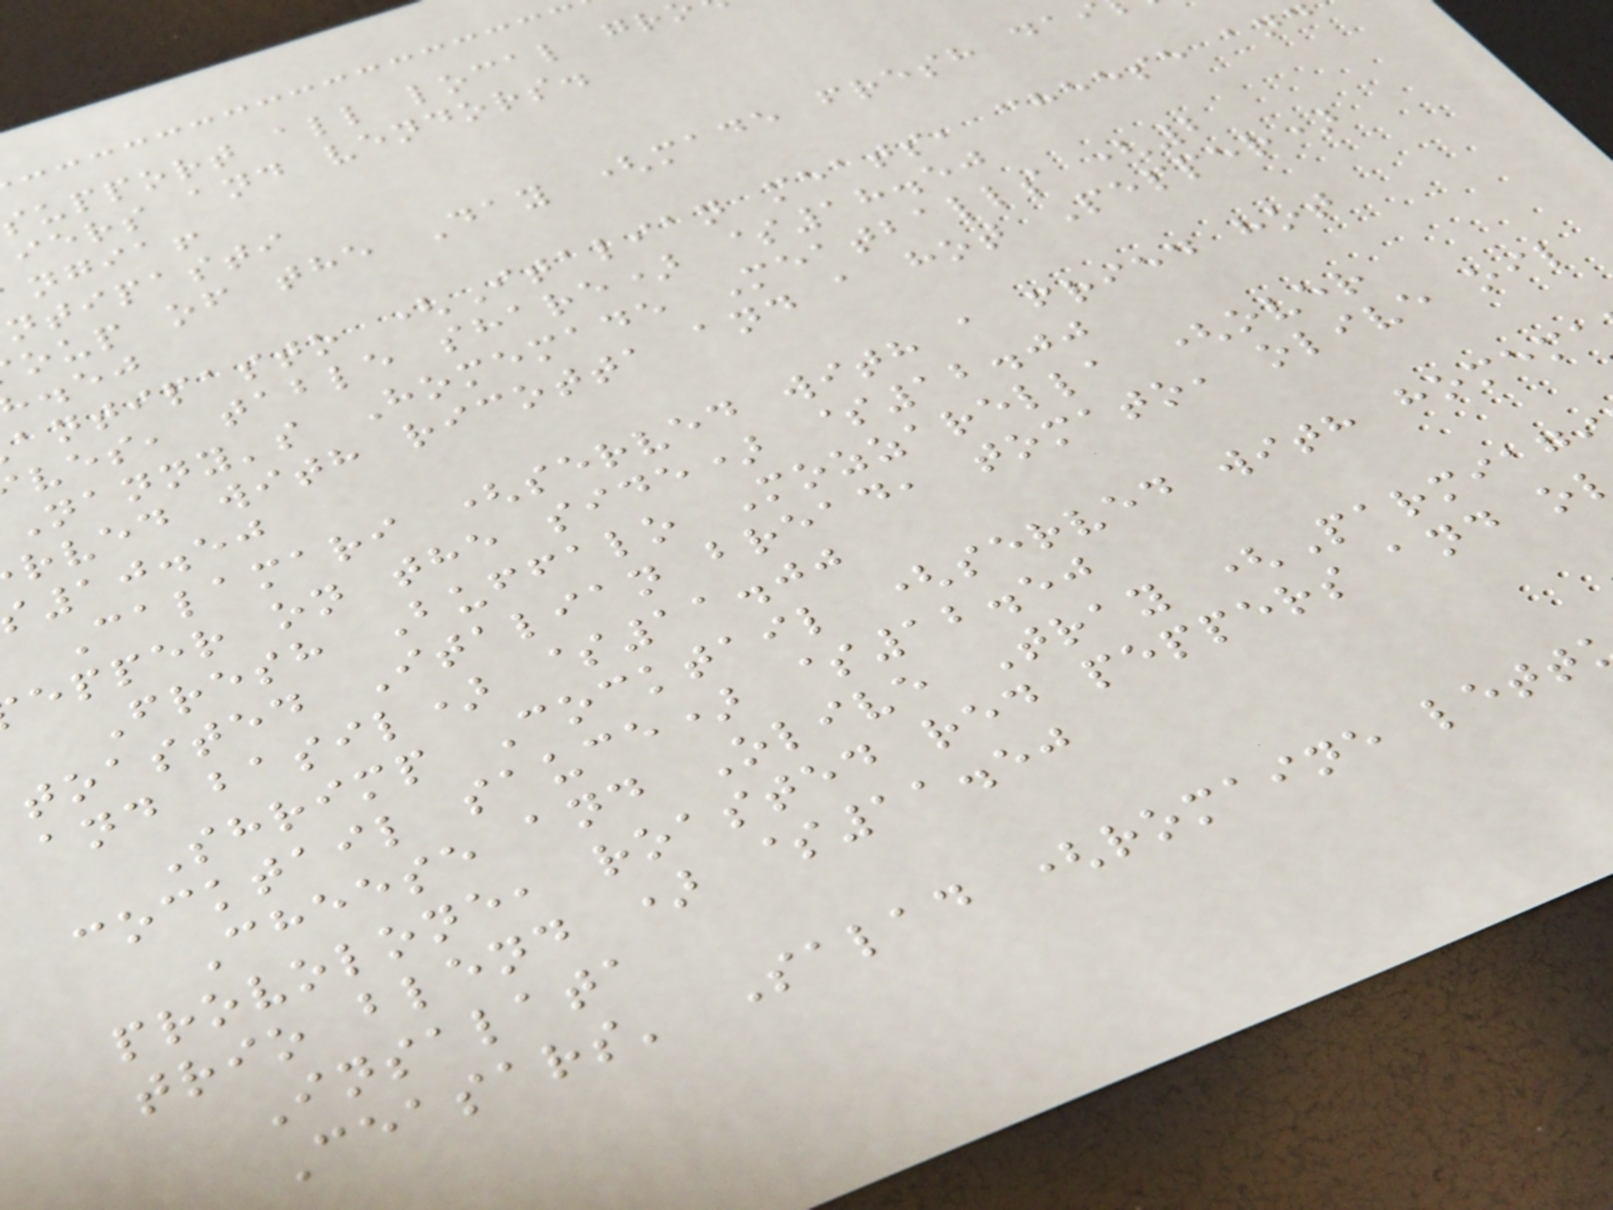upport all local gr
iers and vendors.
ngia!
ntipasti
oup of the Day (made fresh da
antipasto (Italian meats, cheese and
ves, table share) $18.50
Nanny's Homemade Meatballs (2
rved with ricotta and a hot Pepper)
10.50
Calamari (served with a fried hot
epper on the side) $12.00
Fresh Buffalo Mozzarella (over
toasted Italian bread, tomato, olive oil
and basil) $11.00
Shrimp Cocktail (served with homema
cocktail sauce) $12.50
Cheese and Olive Tray (Parmiag
provolone, roasted red peppers and o
trio blend ) $11.50
Insalata
Ceasars' Salad (romaine lett
